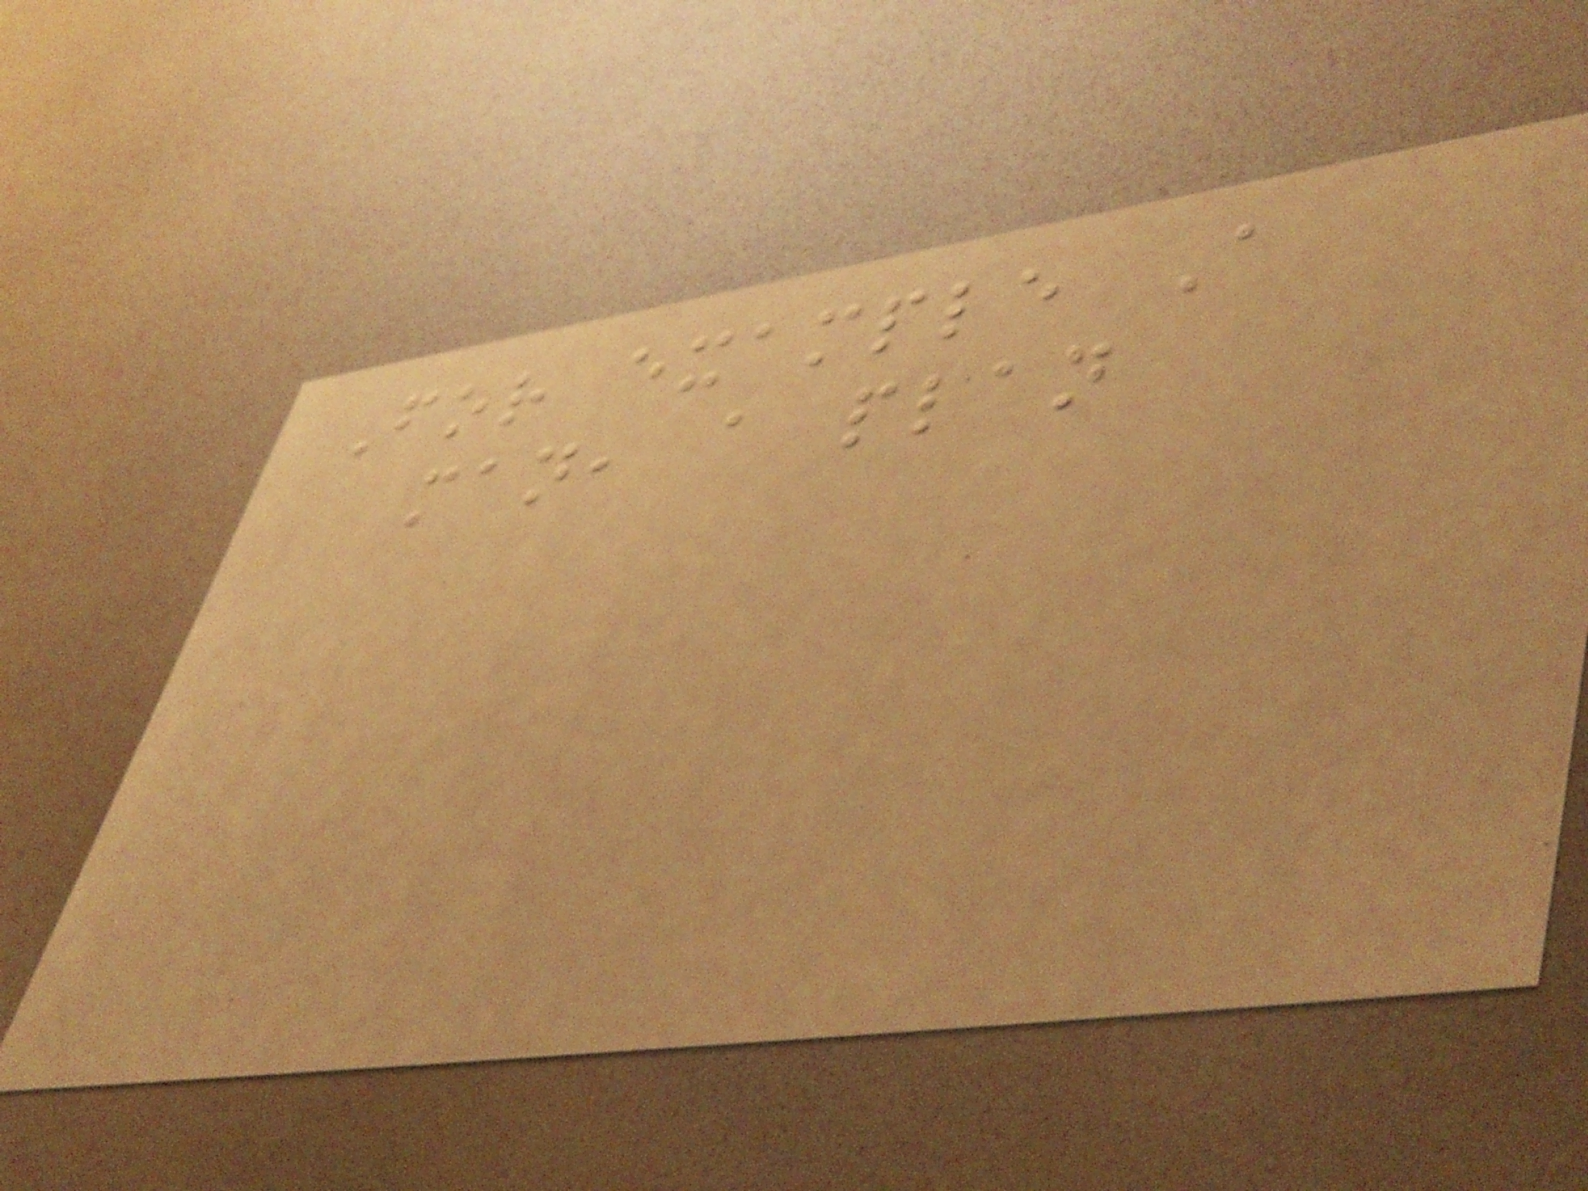For example A
man, a plan
